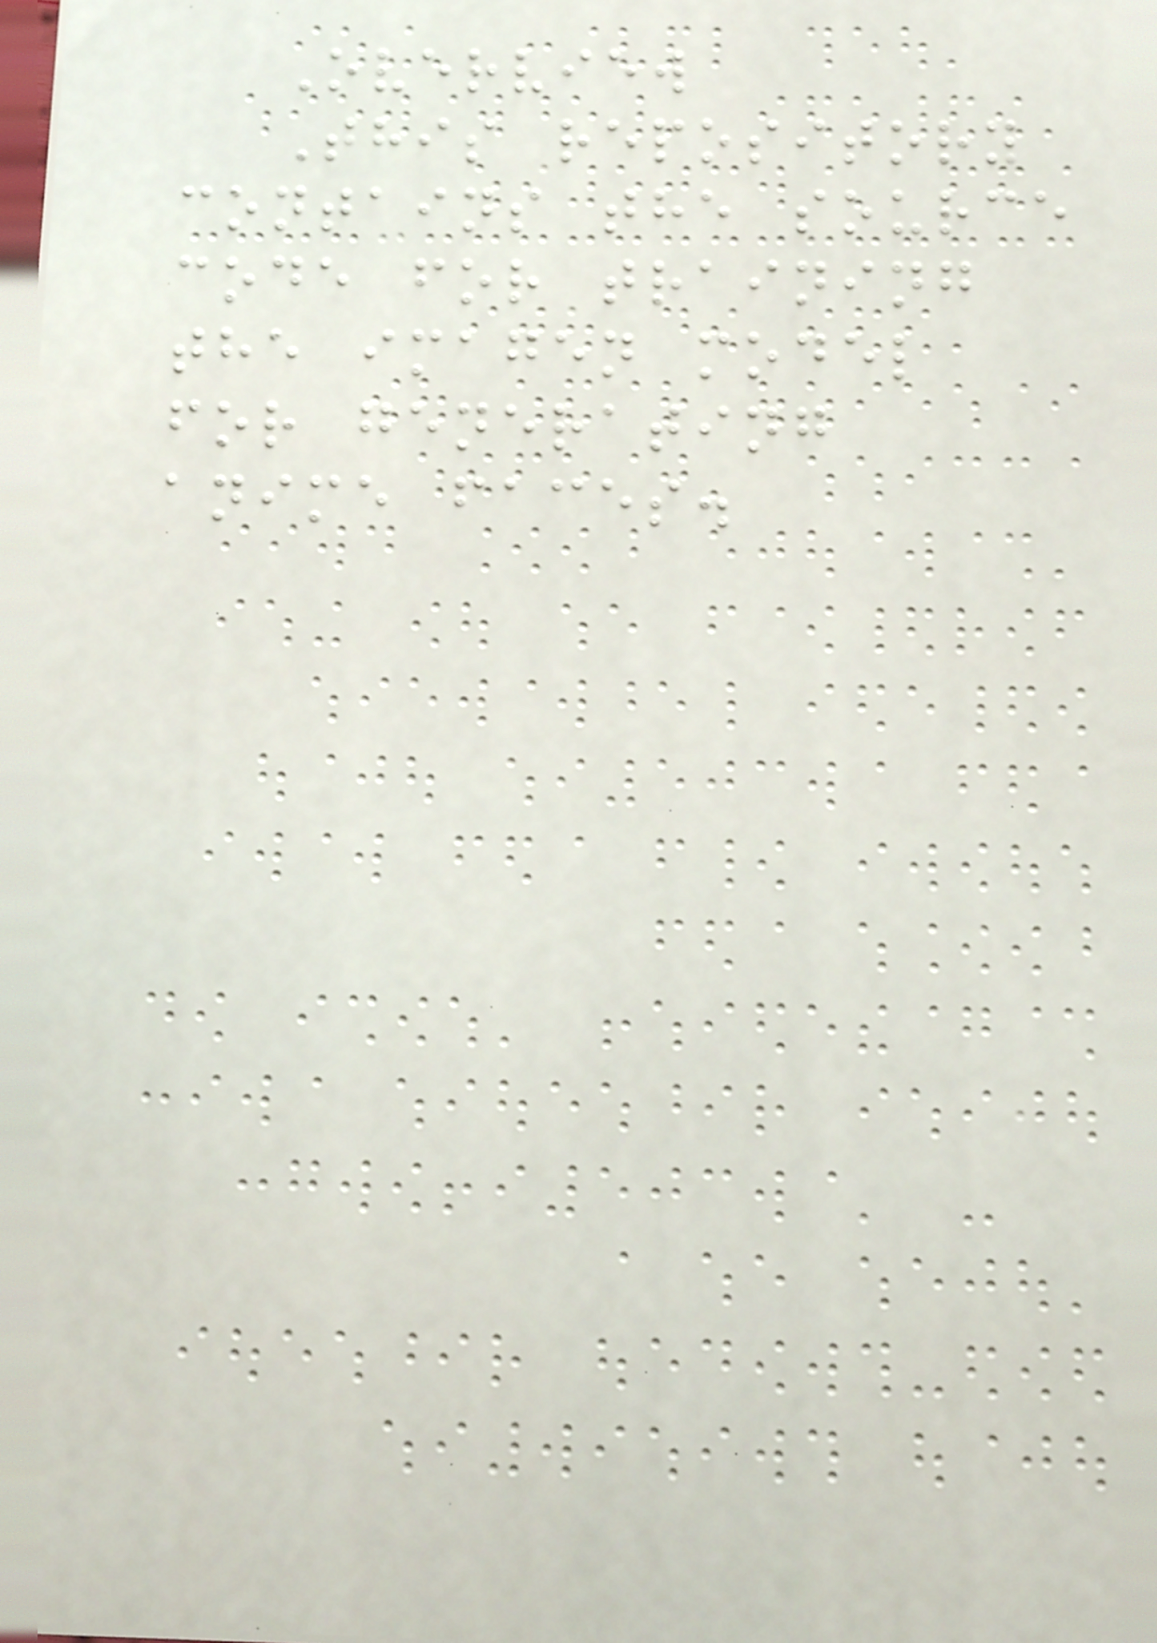Overview
This repository
contains the source
code for training
the imagen model
for generating
anime faces.
